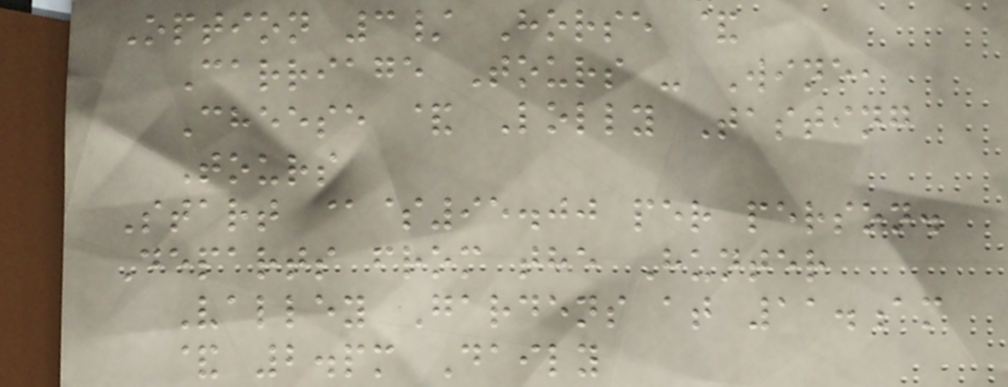Option 3/ Horse &
Carriage Tours - Wine,
Cheese & Lolly Tasting
Tours
Start @$95.00 per person.
Departs from the Hunter
Valley Gardens at 11.am
& 2.pm Daily
